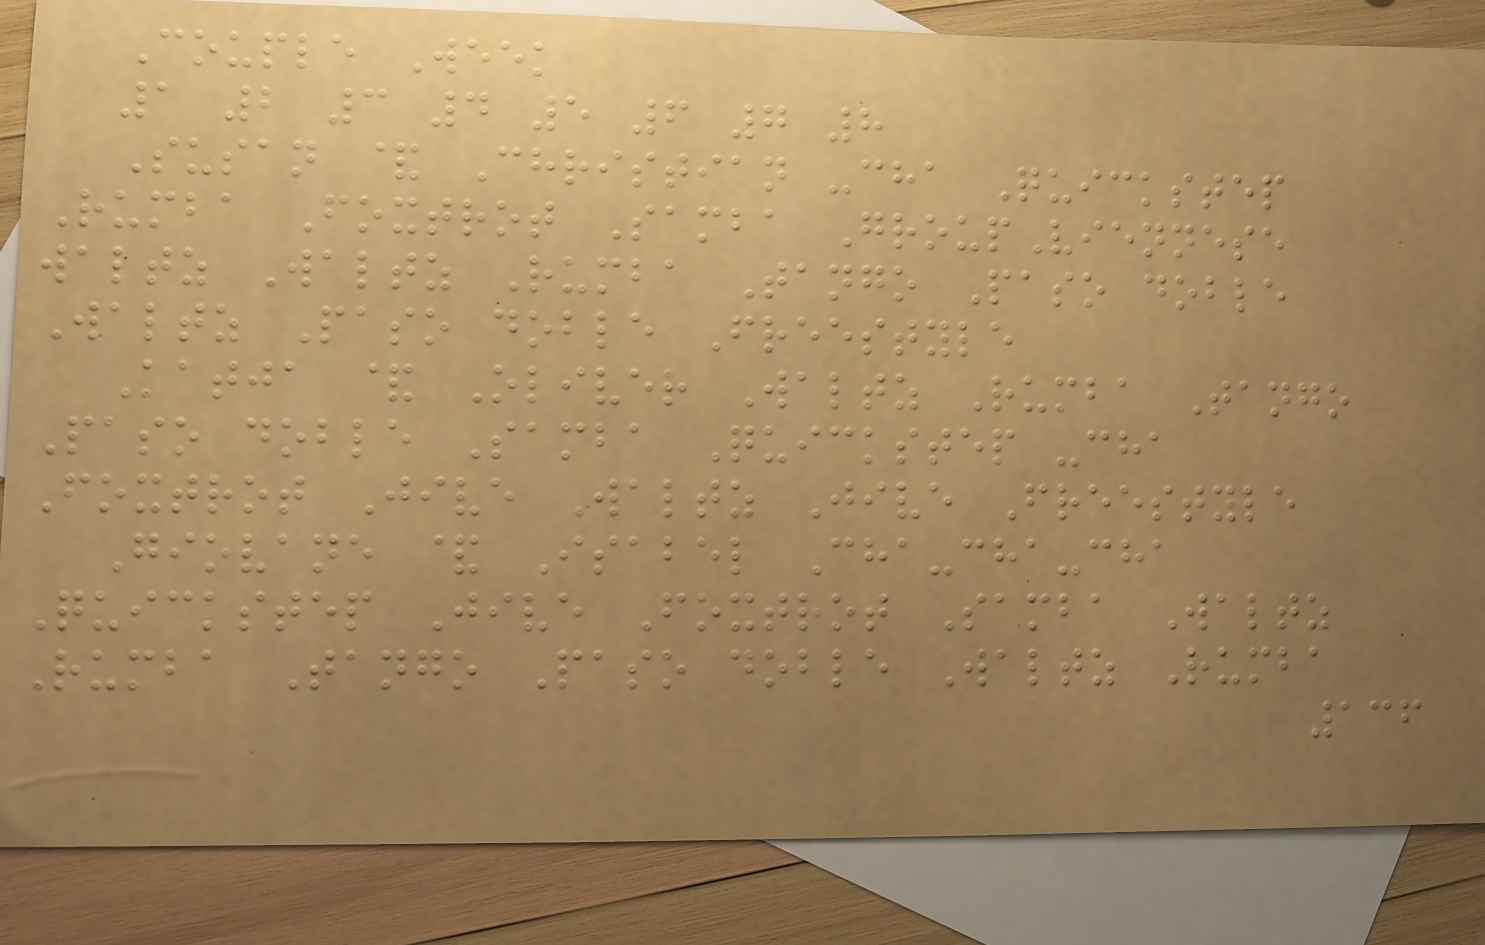Couple Week
1 2 3 4 5 6 7 8
Susan & Christian -cha Quickstep
Rumba Foxtrot Samba GroupViennese
waltz Waltz Rumba Tango Paso doble
Waltz Paso doble Freestyle
Katja & Oliver Waltz Rumba Tango
Paso doble Samba Quickstep -cha
Foxtrot Jive Waltz Jive Freestyle
Giovane & Isabel Cha-cha-cha
Quickstep Jive Foxtrot Samba Waltz
Rumba Tango Paso doble Waltz Rumba
136
